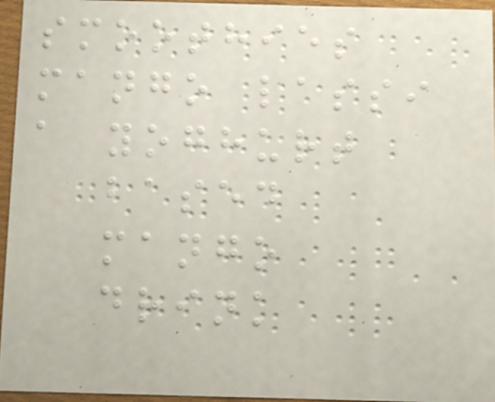smoothies
mango lassi
a yoghurt
based
mango
drink
